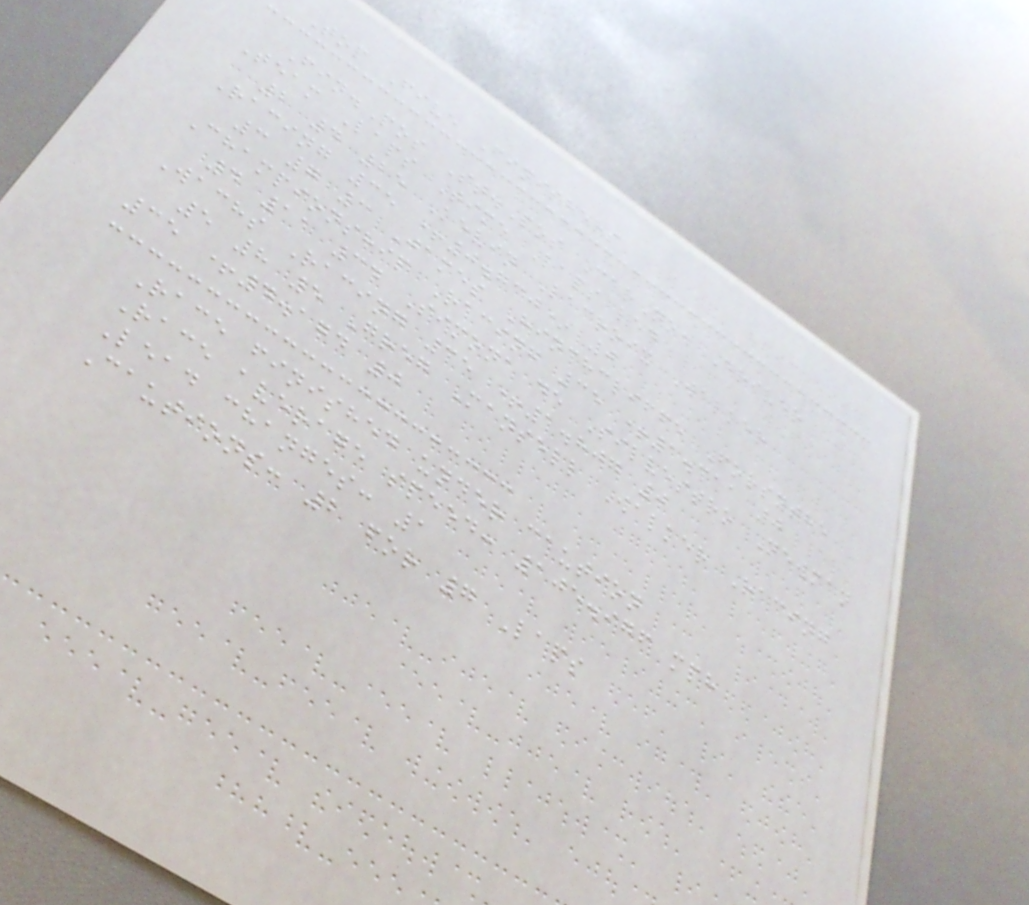Top Five Finishers
Fin.Pos St.Pos CarNo. Driver
Team Laps Time Laps led
2 4 25 Kevin Lacroix Walker
Racing 35 +0.730* 0
3 7 3 James Hinchcliffe Forsythe
Championship Racing 35 +1.311 0
4 11 34 Simona de Silvestro Newman
Wachs Racing 35 +1.807 0
5 8 5 Greg Mansell Walker Racing
35 +4.174 0
Race finished under caution
Race average speed: 105.976 mph
Lead changes: 1
Cautions: 2 for 7 Laps
